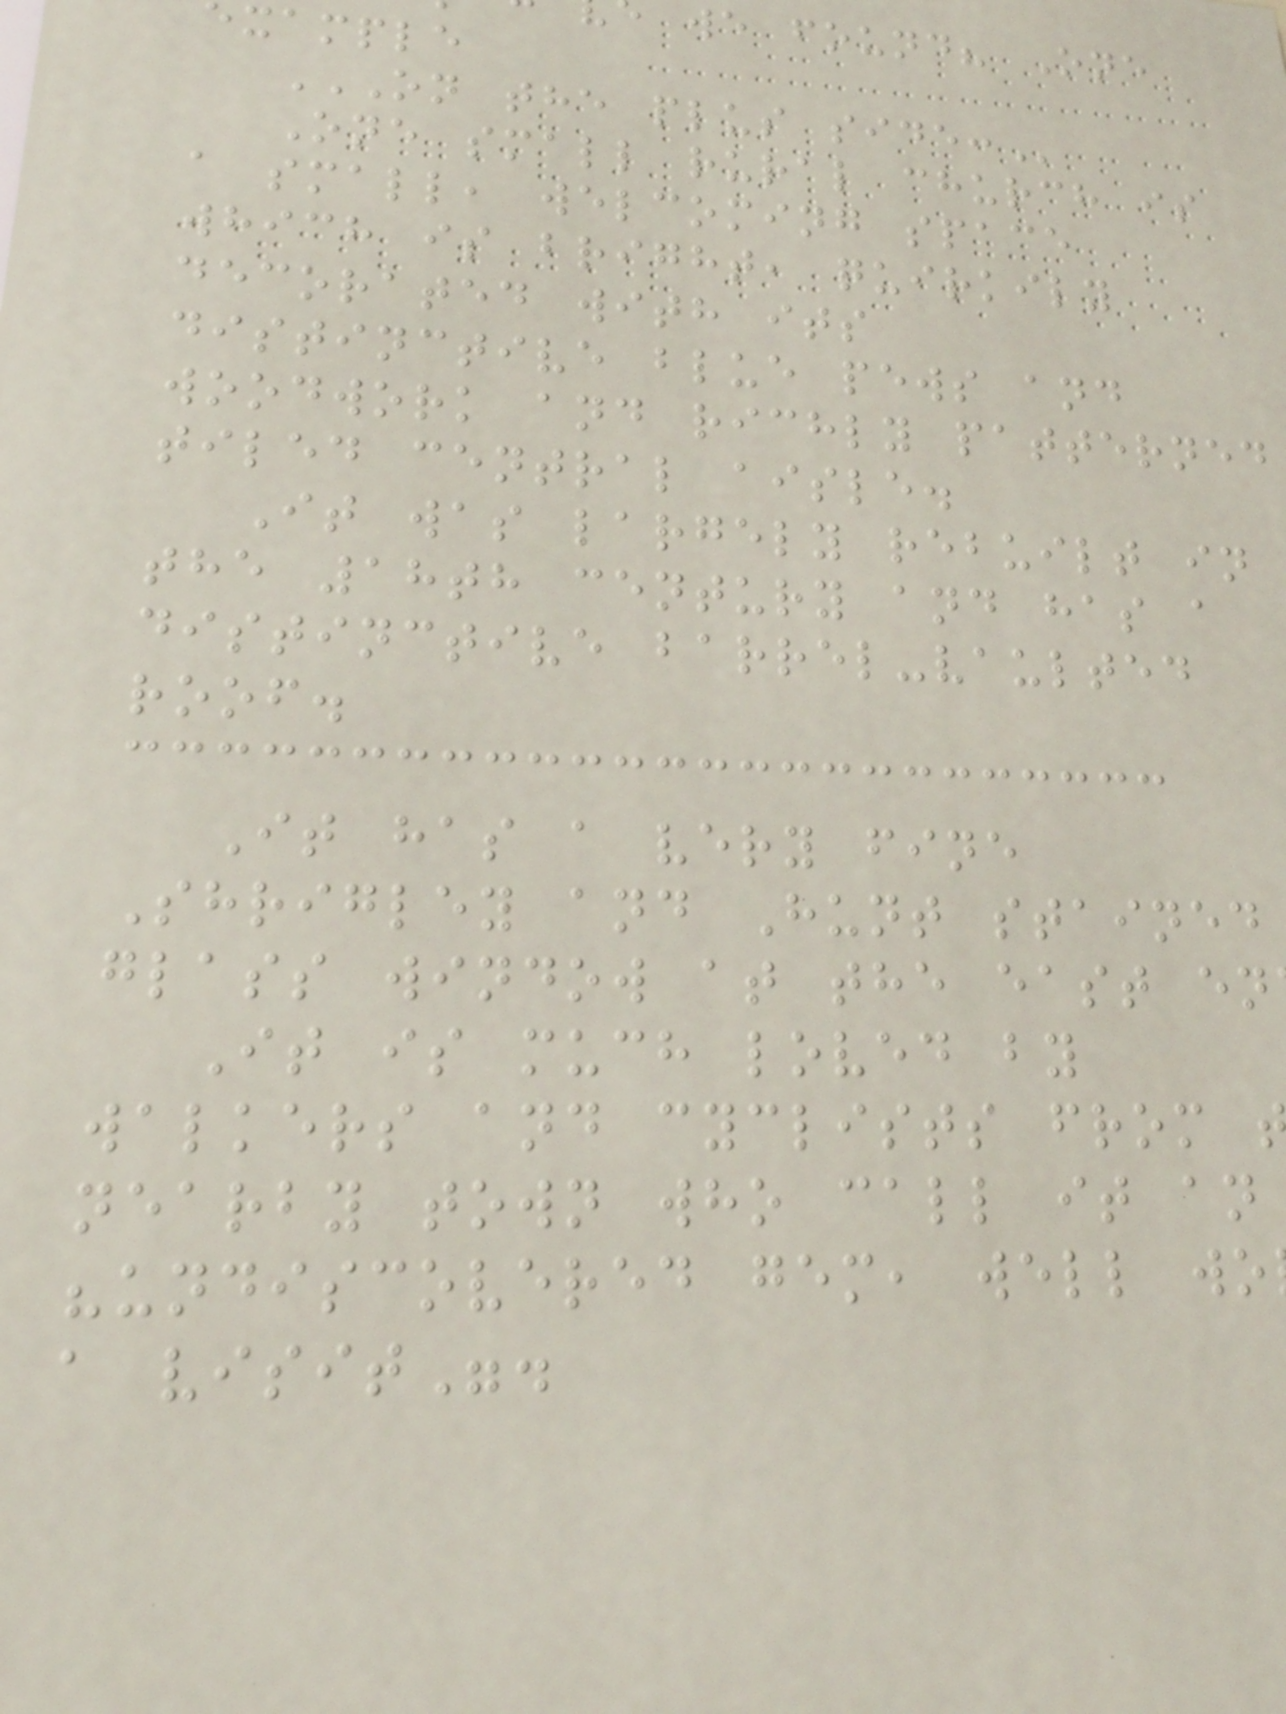we found? One
xample
ON THE PLUS SIDE:
One small rural church is
a small, welcoming space
which is bright, quirkily
decorated with its
distinctive blue pews and
woodwork and richly patterned
tiled central aisle.
It was largely rebuilt in
the 18th century and has a
distinctive barrel-vaulted
roof.
It has a very fine
Shrigley and Hunt stained
glass window at the east en
It is much loved by
walkers and cyclists from
nearby town who call it an
"undiscovered gem, well wo
a visit".
